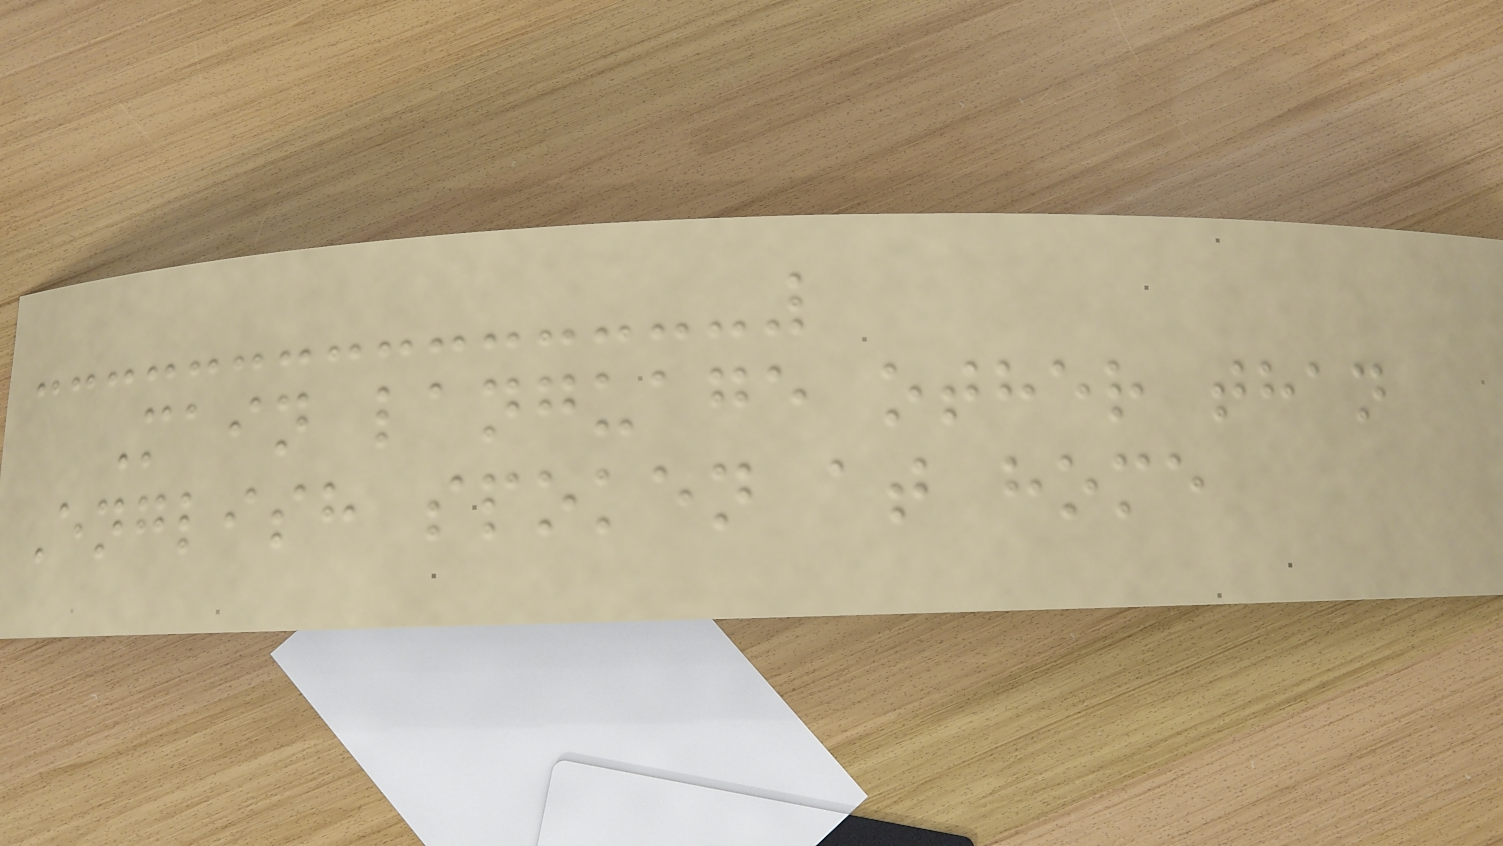Main language other than
English spoken at home
